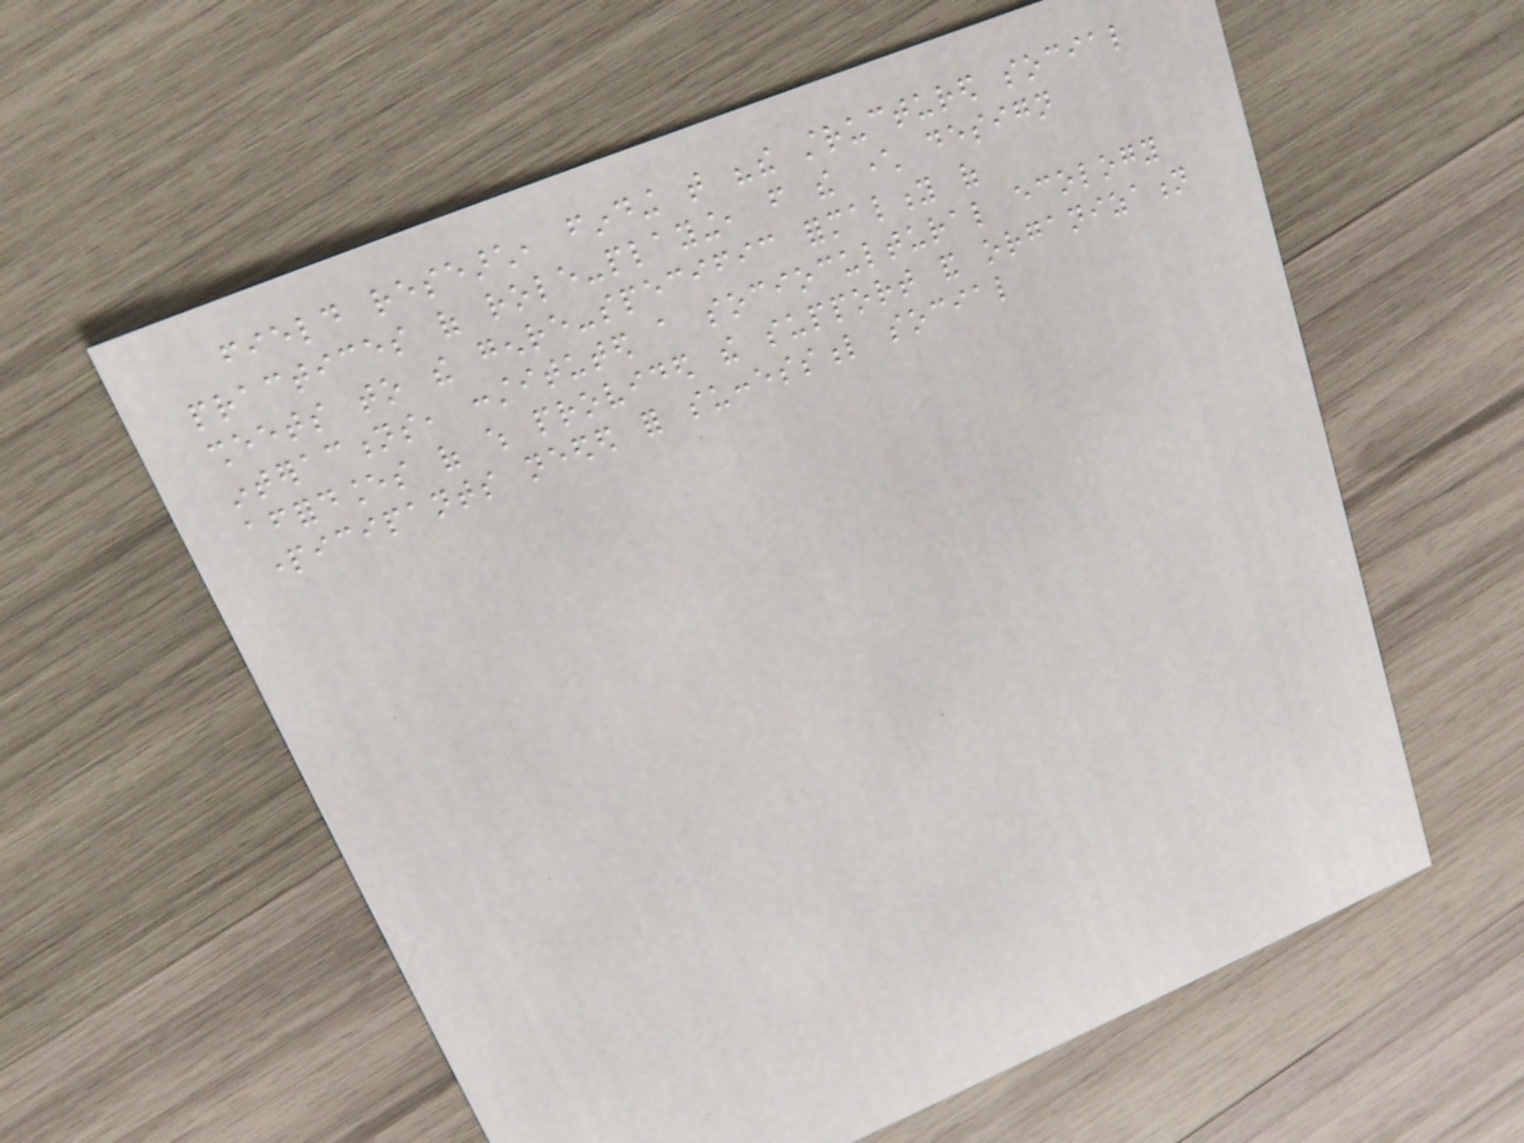field research, finding that "the structured social
practices of role-playing, from the character design
sheets to the genre-specific formality of
interactions, constituted a sociocultural ecology
affordances of which provided the support and organization
participants needed for successful social
